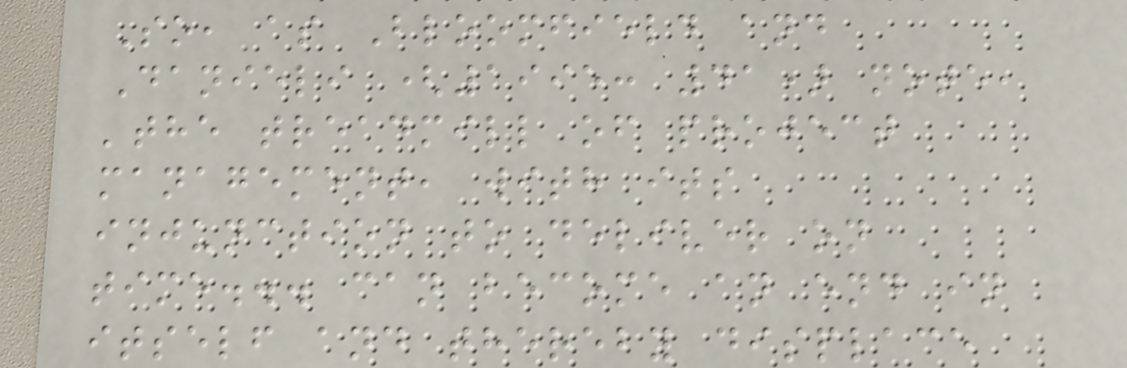So, as Bloomfield and
Danieli (1995: 41) note,
'the treadmill of project
management, with its
injunction to deliver on
time... can become an end in
itself and thereby displace
